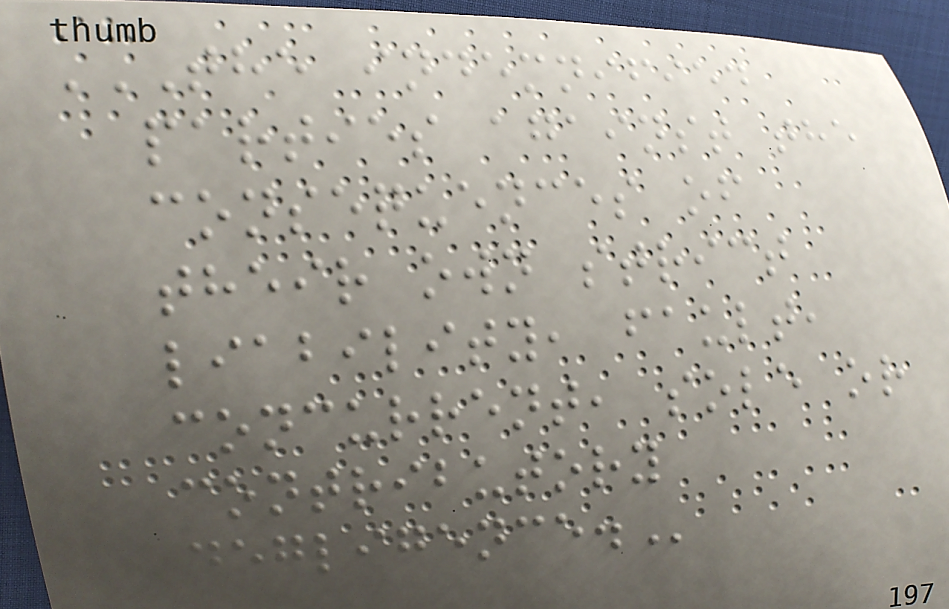THE INDEMNIFIED
PARTIES AGAINST THE
CONSEQUENCES OF
THEIR OWN STRICT
LIABILITY, FAULT,
CONCURRENT, SOLE OR
CONTRIBUTORY
NEGLIGENCE.
